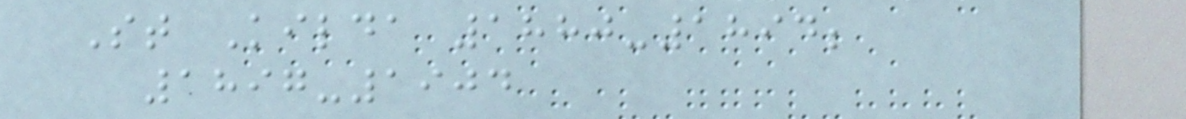St Kilda 1880-1894;
1897-1904
